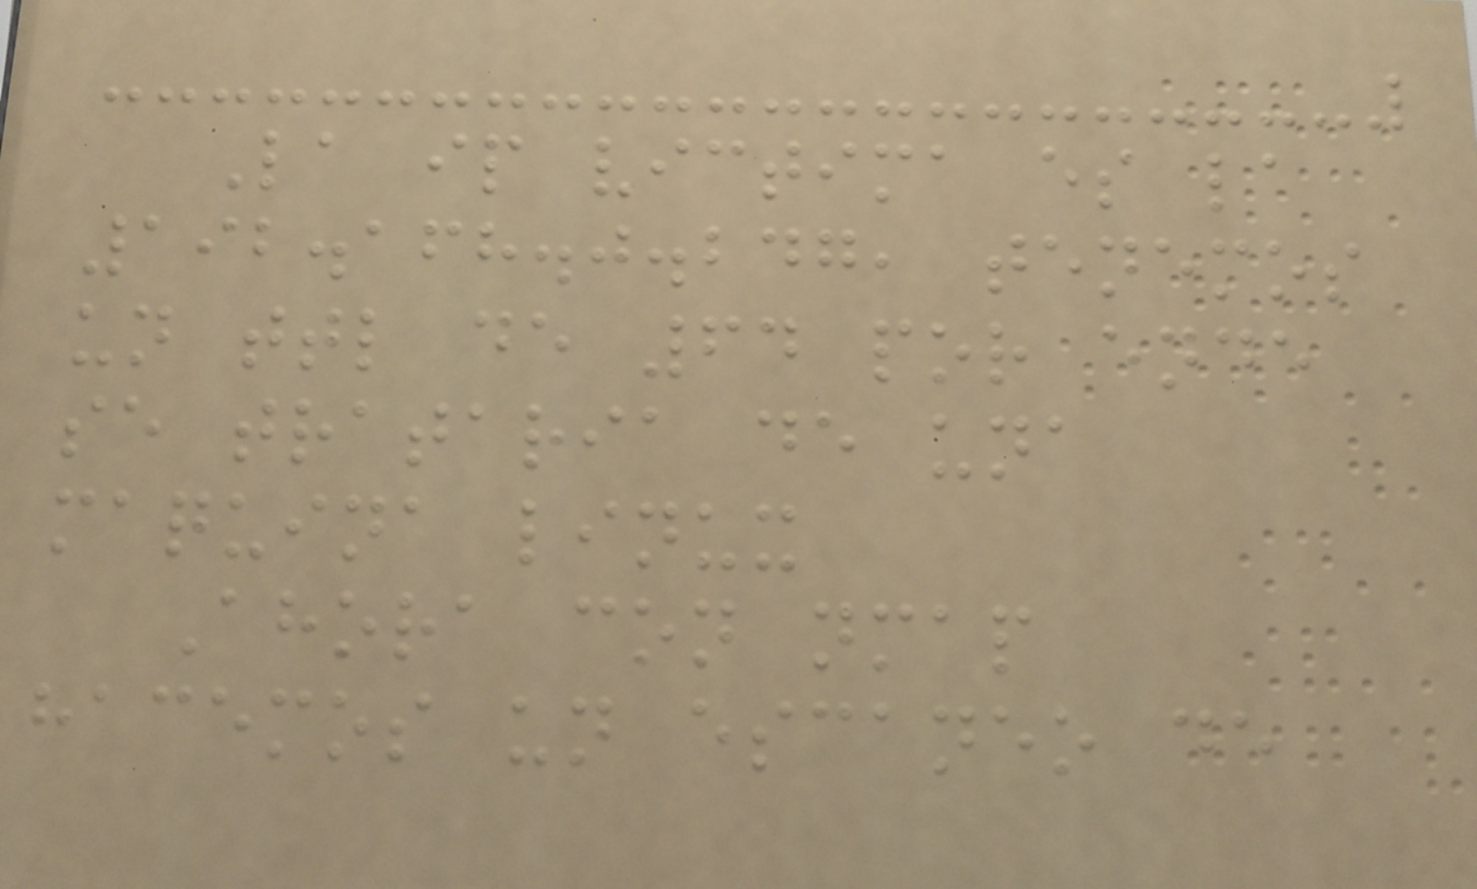La ip victima es la
192.168.0.247, tenemos
un ttl de 64 por ende
se trataria de una
maquina linux
Ahora con nmap
hacemos un escaneo de
